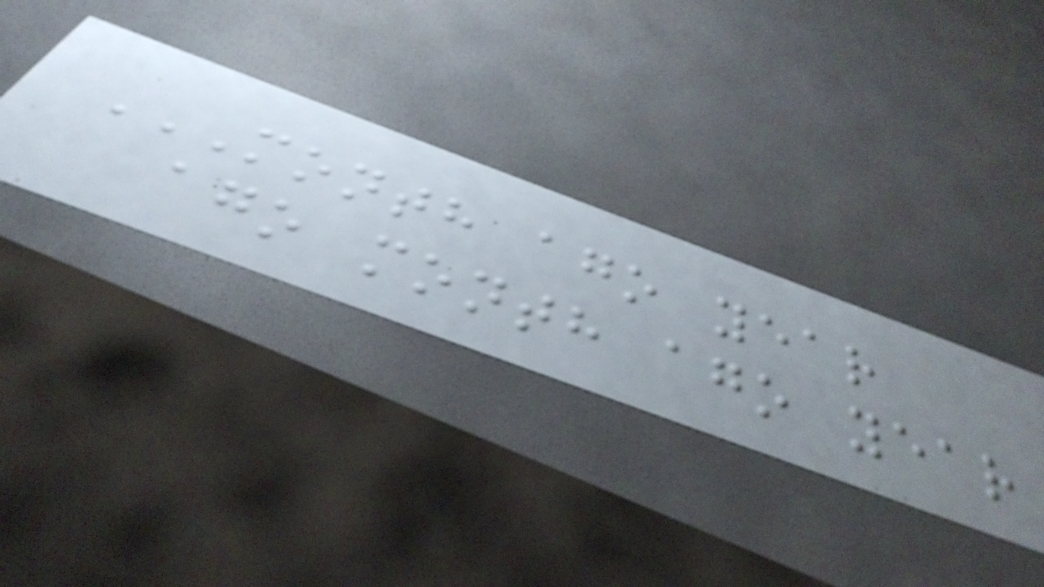MONTH AGO YEAR
AGO MONTH AGO YEAR
